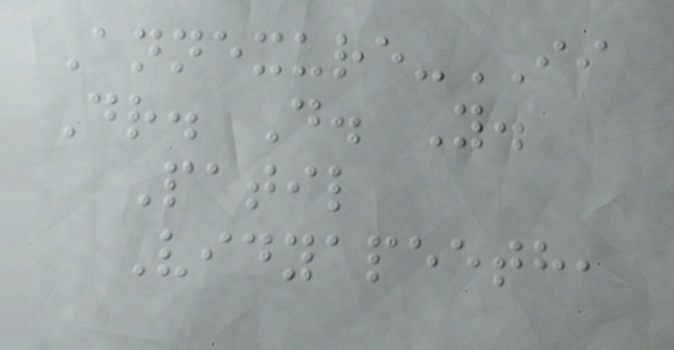Annexure-II
Dr. D. Y.
Patil
Vidyapeeth,
